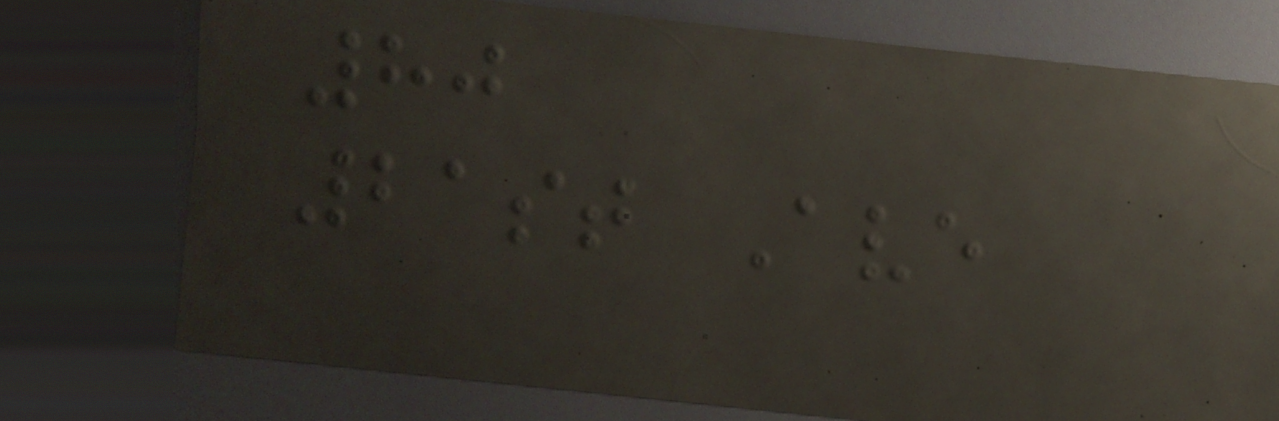80
21st Ave
